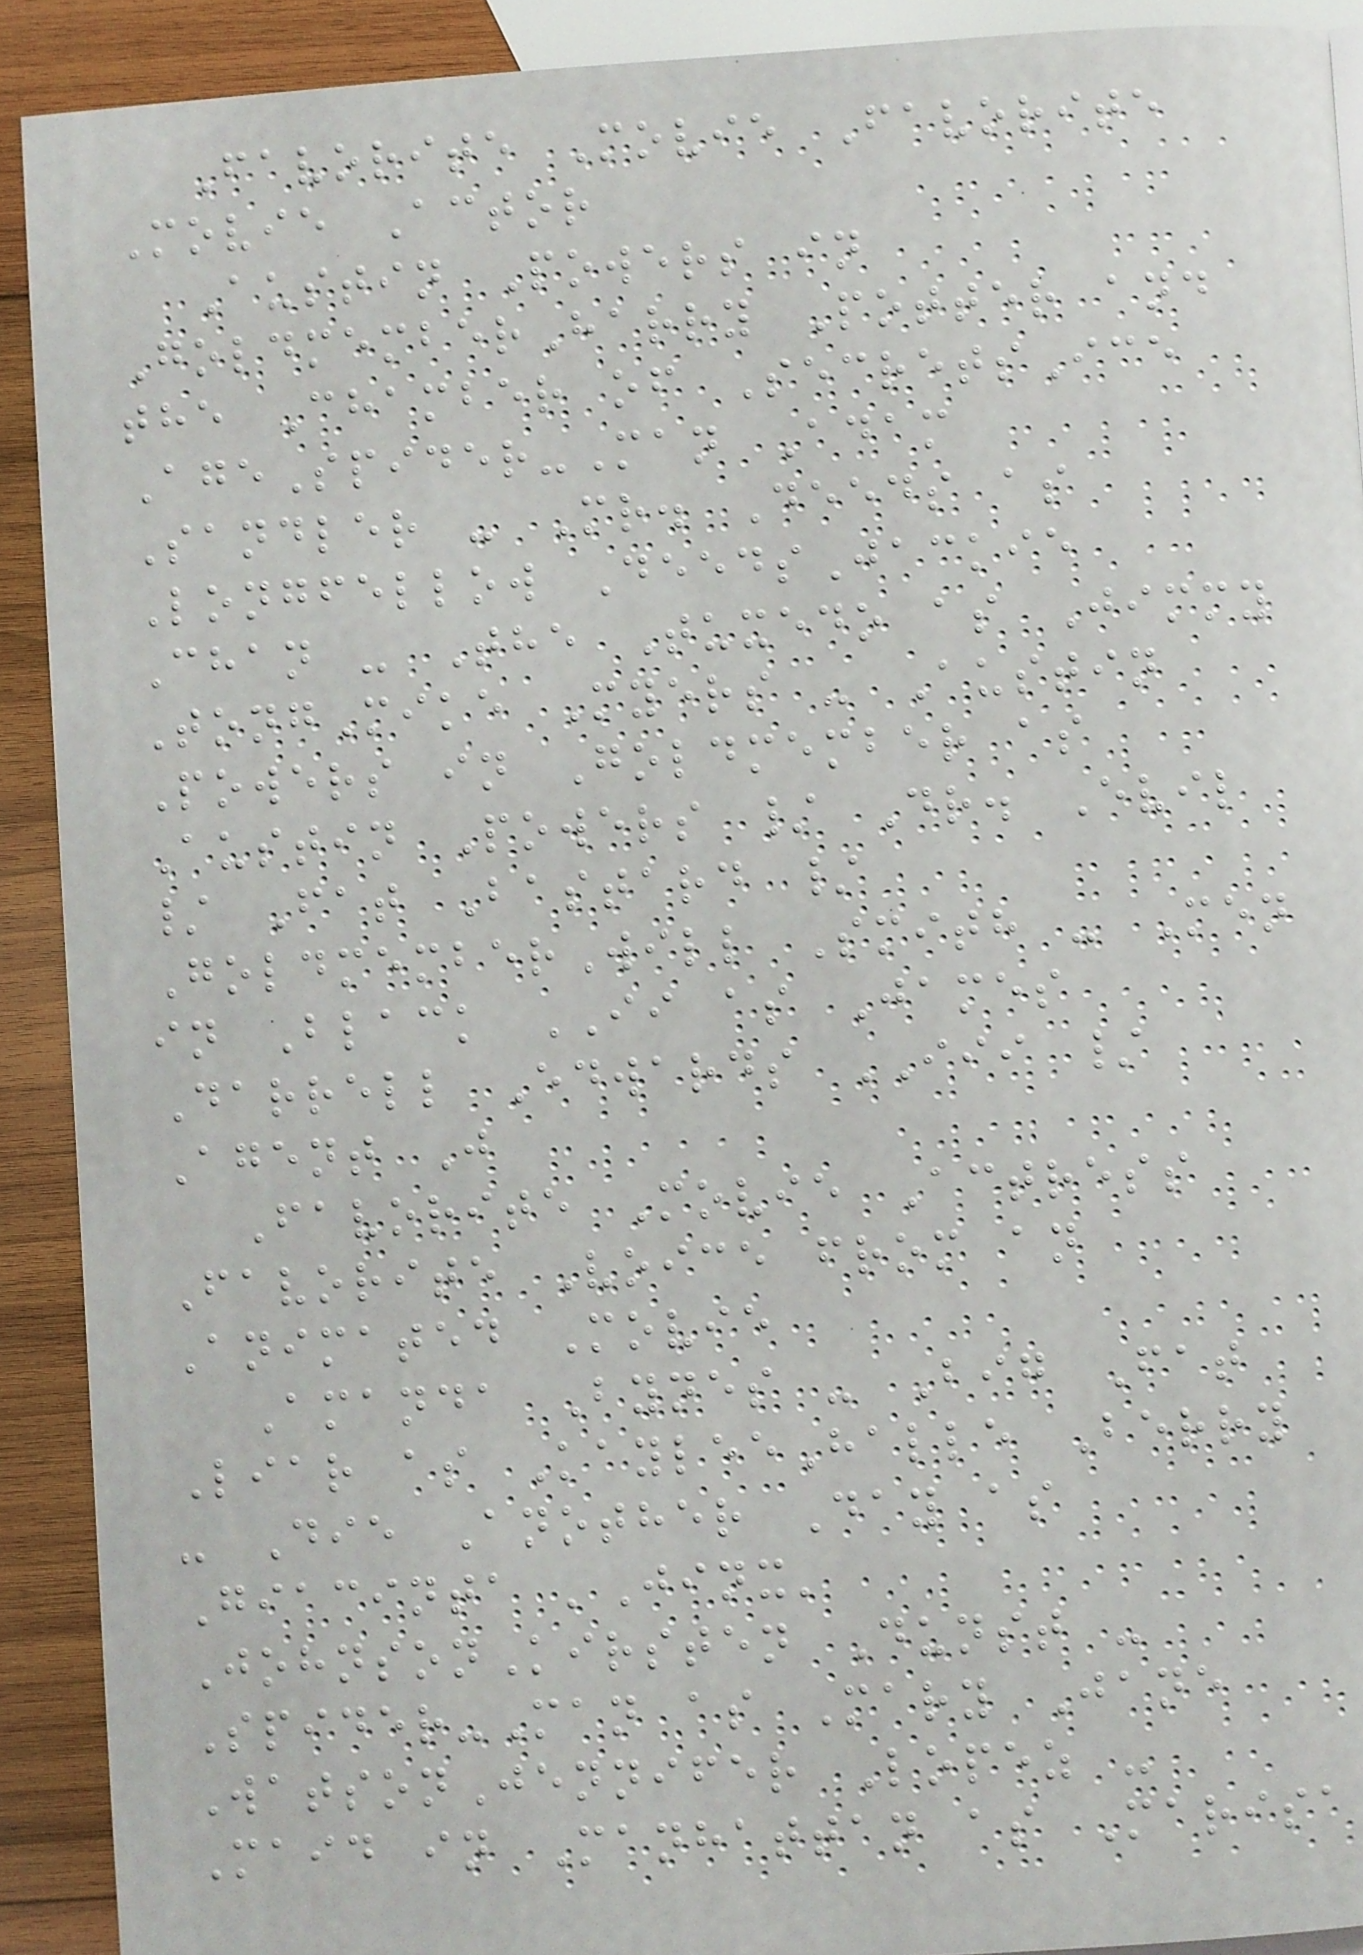Favorite Movie Favorite
Movie Actor
Austin Powers in
GoldmemberHarry Potter and
the Chamber of SecretsIce
AgeSpider-Man Adam
Sandler - Mr. Deeds as
Longfellow DeedsJackie
Chan - The Tuxedo as Jimmy
TongMike Myers - Austin
Powers in Goldmember as
Austin Powers / Dr. Evil
/ Fat Bastard /
GoldmemberWill Smith - Men
in Black II as James
Darrell Edwards III /
Agent J
Favorite Movie Actress
Favorite Voice from an
Animated Movie
Amanda Bynes - Big Fat
Liar as KayleeHalle Berry
- Die Another Day as
Giacinta 'Jinx'
JohnsonKirsten Dunst -
Spider-Man as Mary Jane
WatsonJennifer Lopez -
Maid in Manhattan as Marisa
